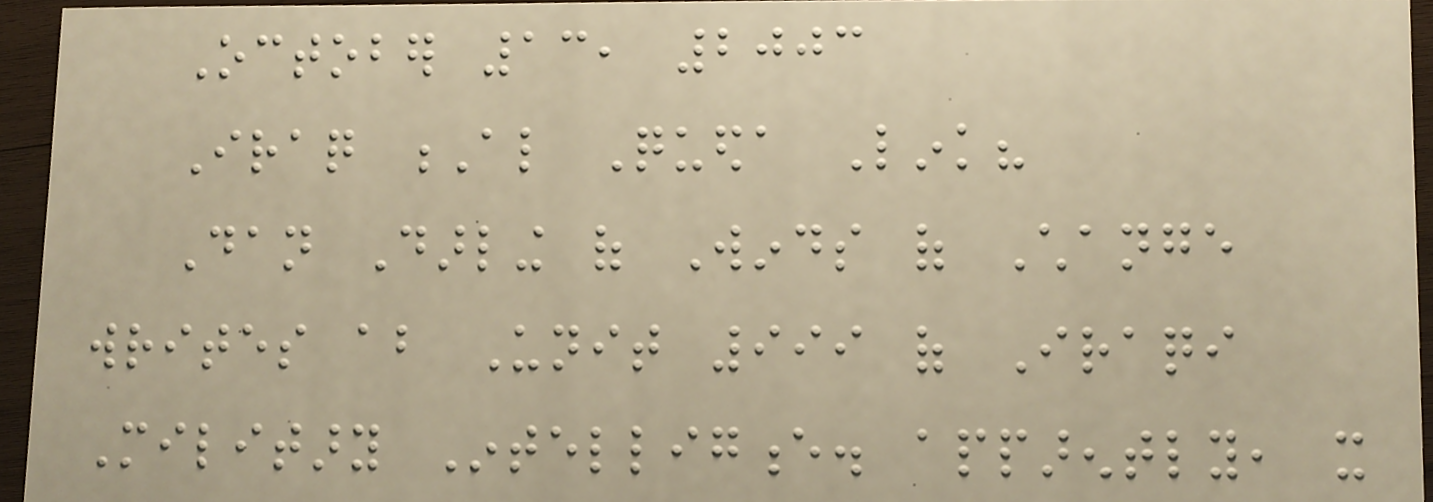October 13, 2003
Iraq Al Queda Link?
Dan Darling of Winds of Change
writes about Unit 999 of Iraqi
Military Intelligence. apparently, it
